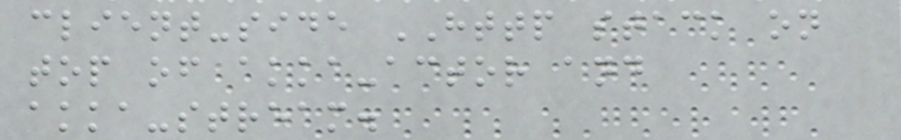client-side HTTP stack on
top of akka-actor and
akka-stream.
